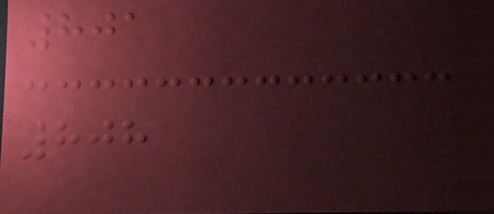801
808
